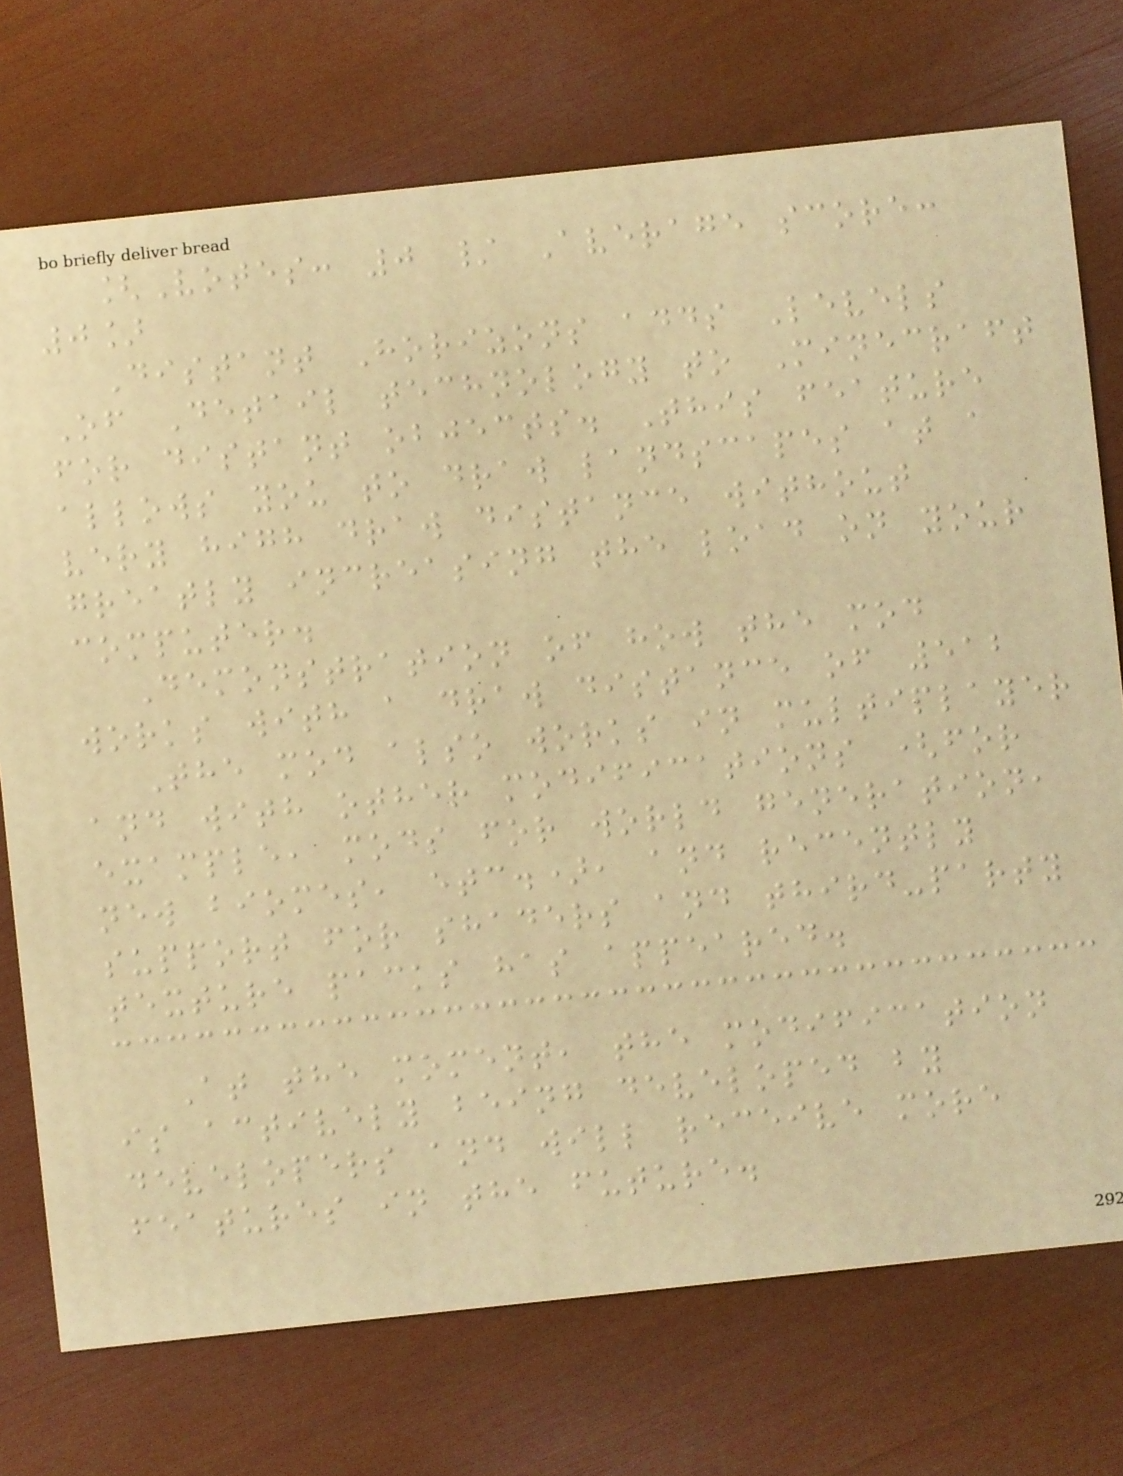[Votes: 0 / Average score:
0]
Distant Horizons adds Levels
Of Detail technology to Minecraft
for distant objects. This feature
allows you to draw landscapes at a
very high draw distance without
greatly increasing the load on your
computer.
Demonstration of how the mod
works with a draw distance of 512
The mod also works in multiplayer
and with other modifications (for
example, mods for world generation,
new biomes, etc.), and recently
support for shaders and third-party
texture packs has appeared.
At the moment, the modification
is actively being developed by
developers and will receive more
features in the future.
